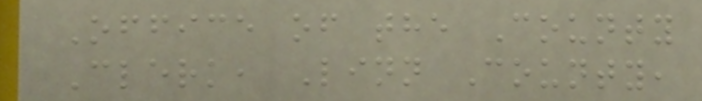Office of the County
Clerk, Linn County,
